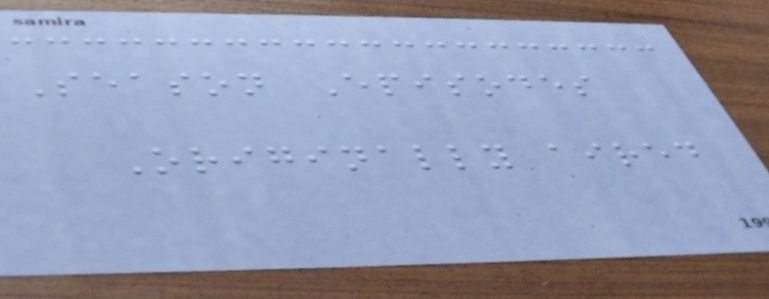Season Episodes
Originally aired
